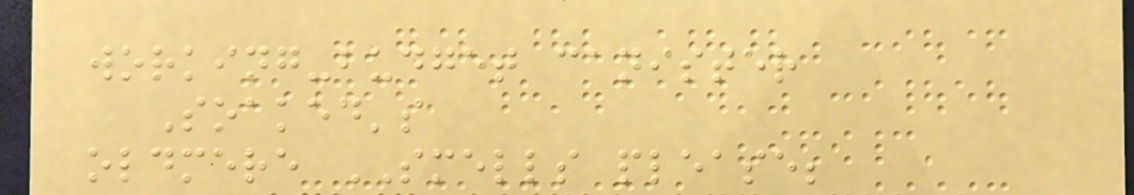working-budget canister
Soaked's
oldmere SMELLS please;
